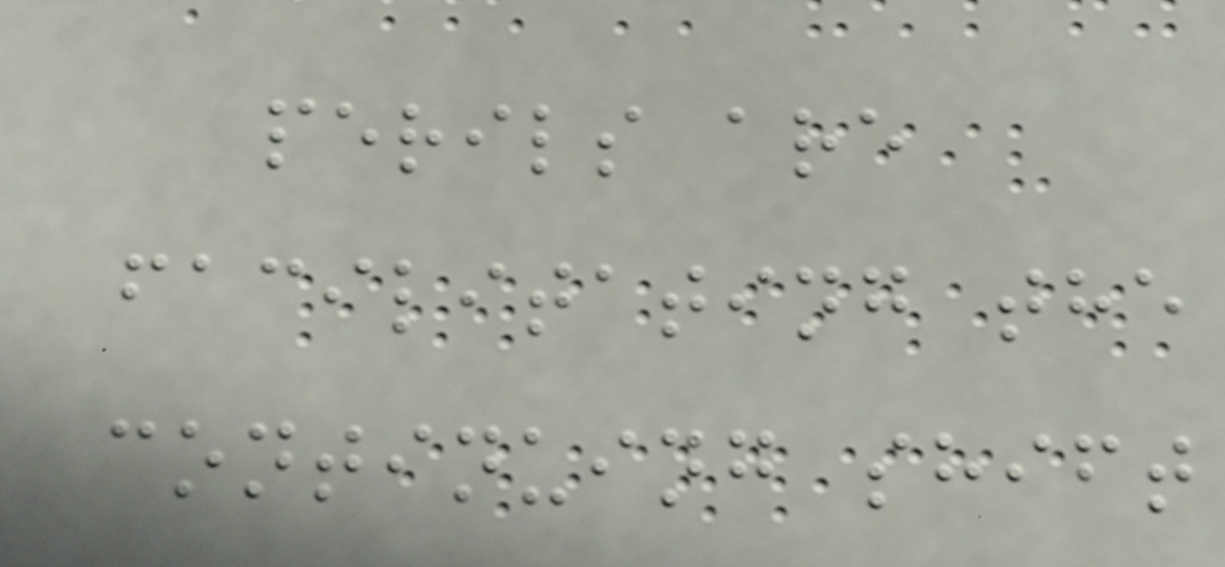perils are
facilitating the
continuing shift
